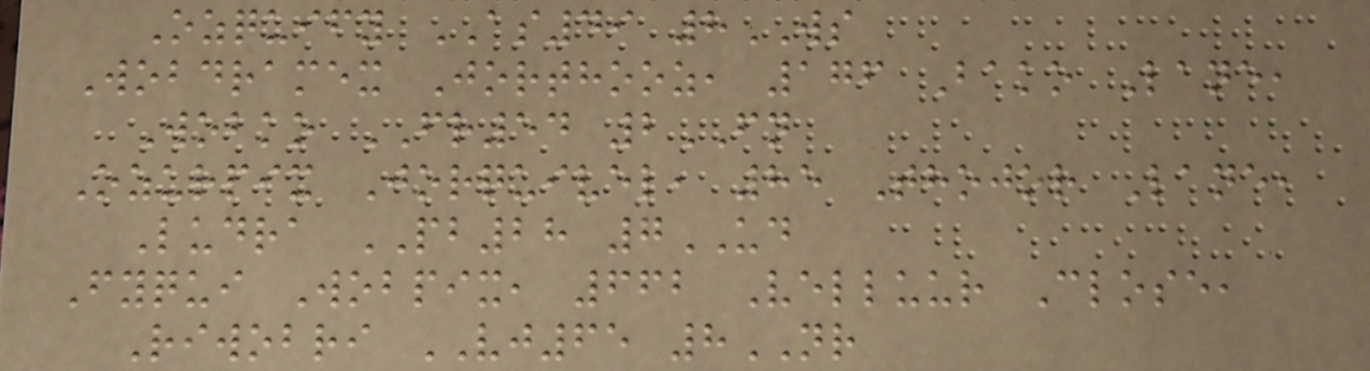Ozquify AS49 8WS
Wobdramex Jorthooz, 176 Bako Lane,
Wobko FR54 2FN
Ozurpix Jorquivel, 85 Thojor Lane,
Ludra PB28 7UD
Fyqui Wobpix, 662 Velluur Close,
Riwobri VJ65 8NR
